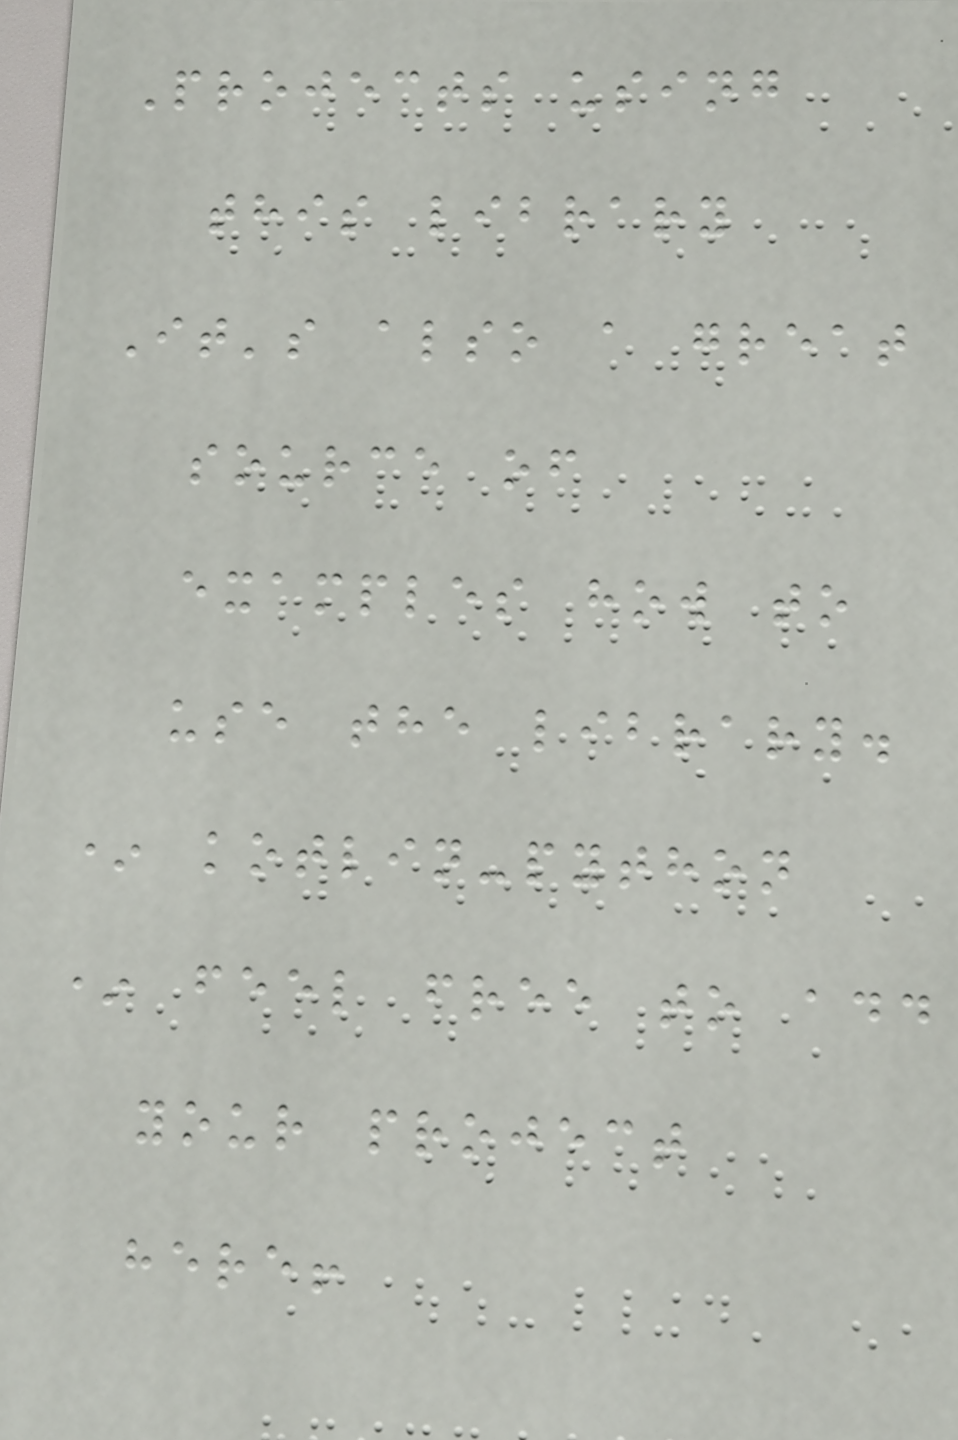Projects using
this library
It's also a great
source of
examples how to
use the library.
* kotlin-python
* feel free to add
your project
here!
